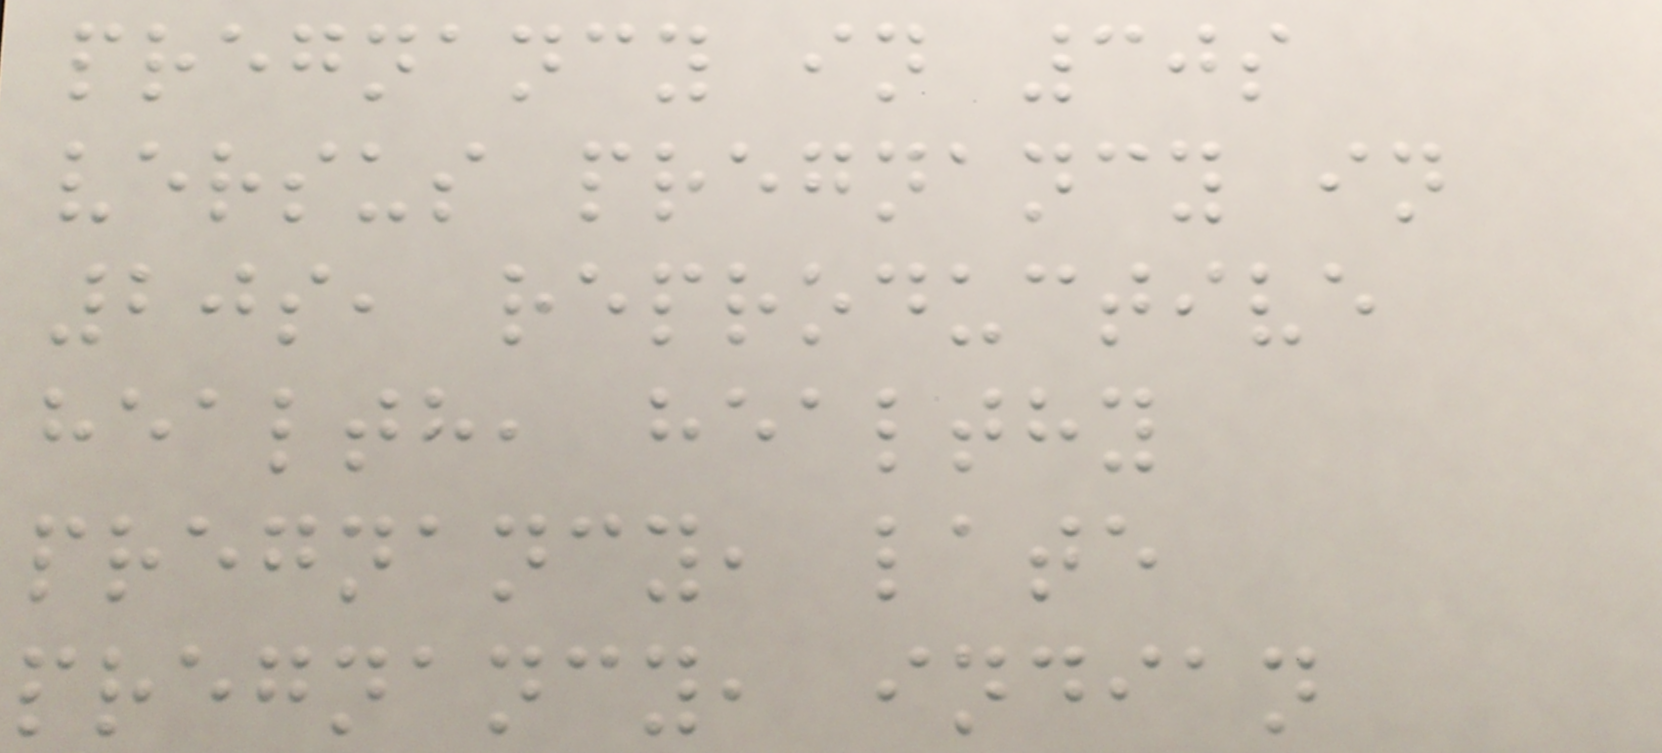pregnancy in 30s
versus pregnancy in
20s, reproductive
health, healthy
pregnancy, late
pregnancy, indian
